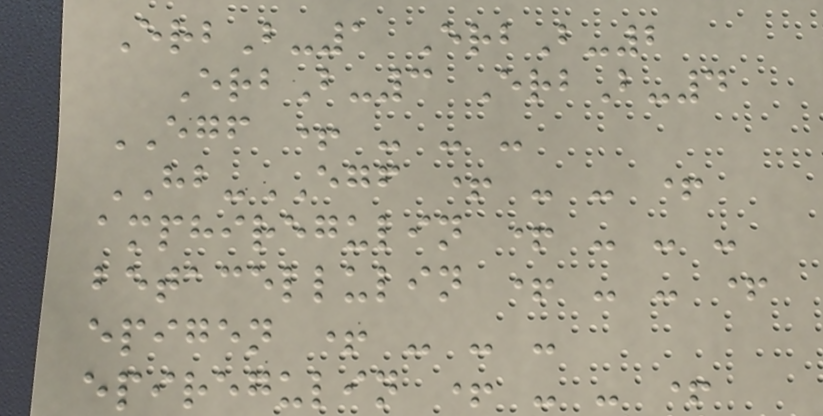ErbB-1 ErbB-2
ErbB-3 ErbB-4
EGF + - - -
HB-EGF + - - +
amphiregulin + - - -
betacellulin + - - +
epigen + - - -
epiregulin + - - +
